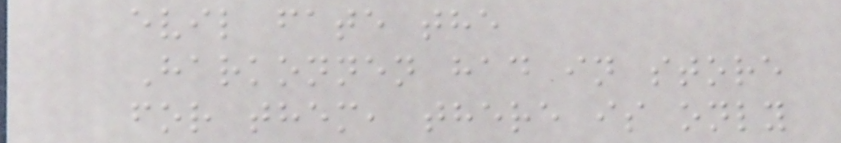evil fate the
Harkonnen had in store
for them, there is only
